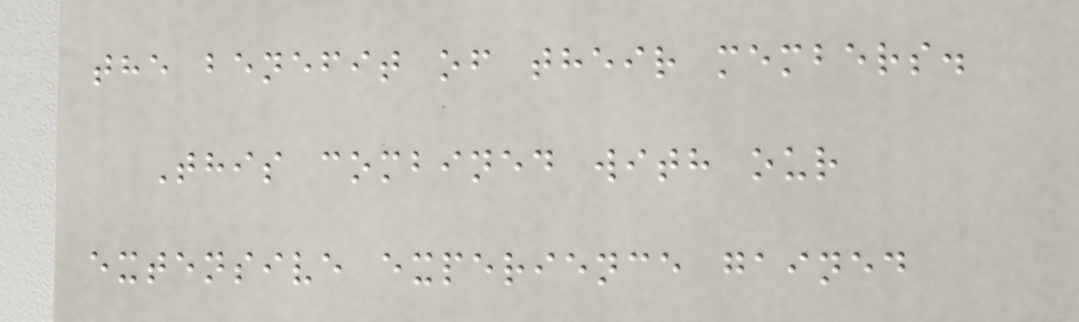the benefit of their members.
This combined with our
extensive experience gained
